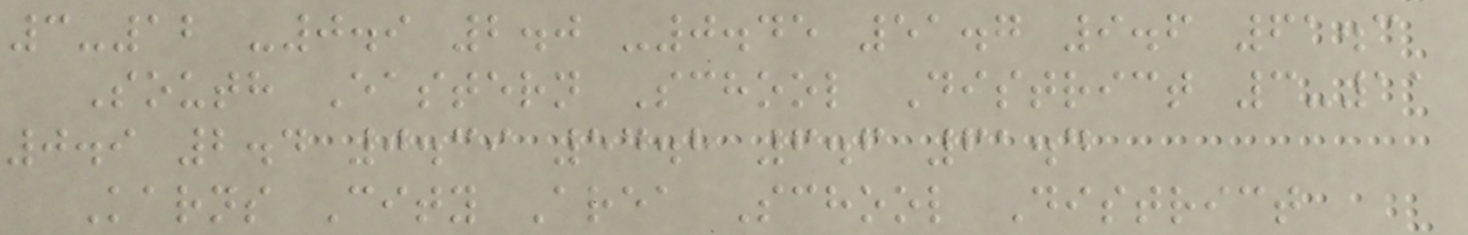3-12 -0.9 2.0 -0.45 51.7 9.6 61.3
South Eastern School District 3-11
0.9 2.4 0.39 54.8 6.6 61.4
Karns City Area School District
